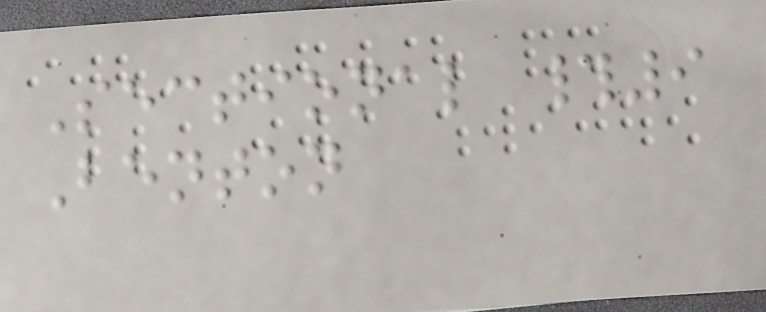Sectional #9
Benton
